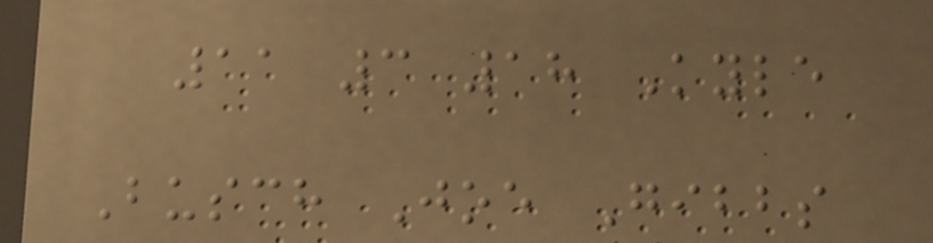11 3 18 Kyle
Busch Joe Gibbs
